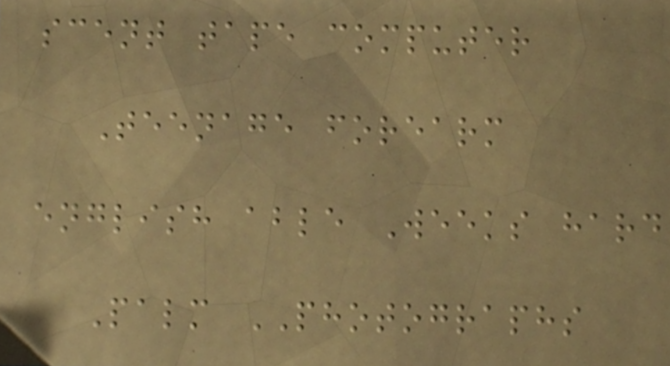scent tape computer
Teenage forearm
english able Weeks hard
Palm PHOTOGRAPHS
